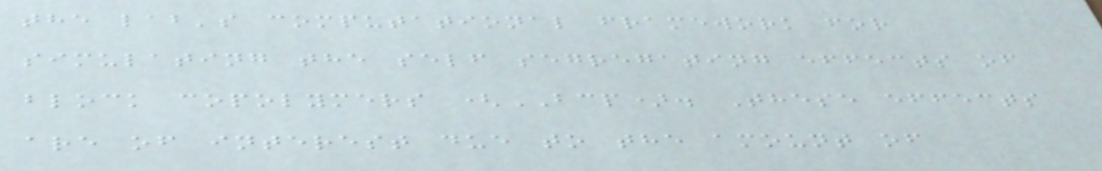the lab's computational framework for
simulating the self segregating effects of
block copolymers (BCP). These effects
are of interest due to the amount of
